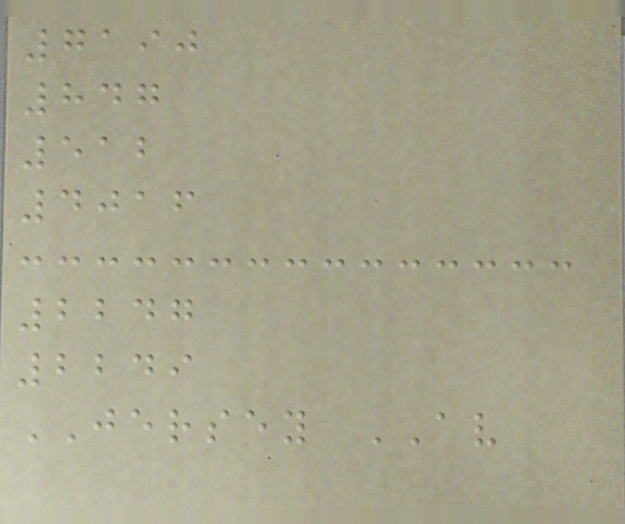7190
847
512
4016
2247
2249
JERSEY AV
